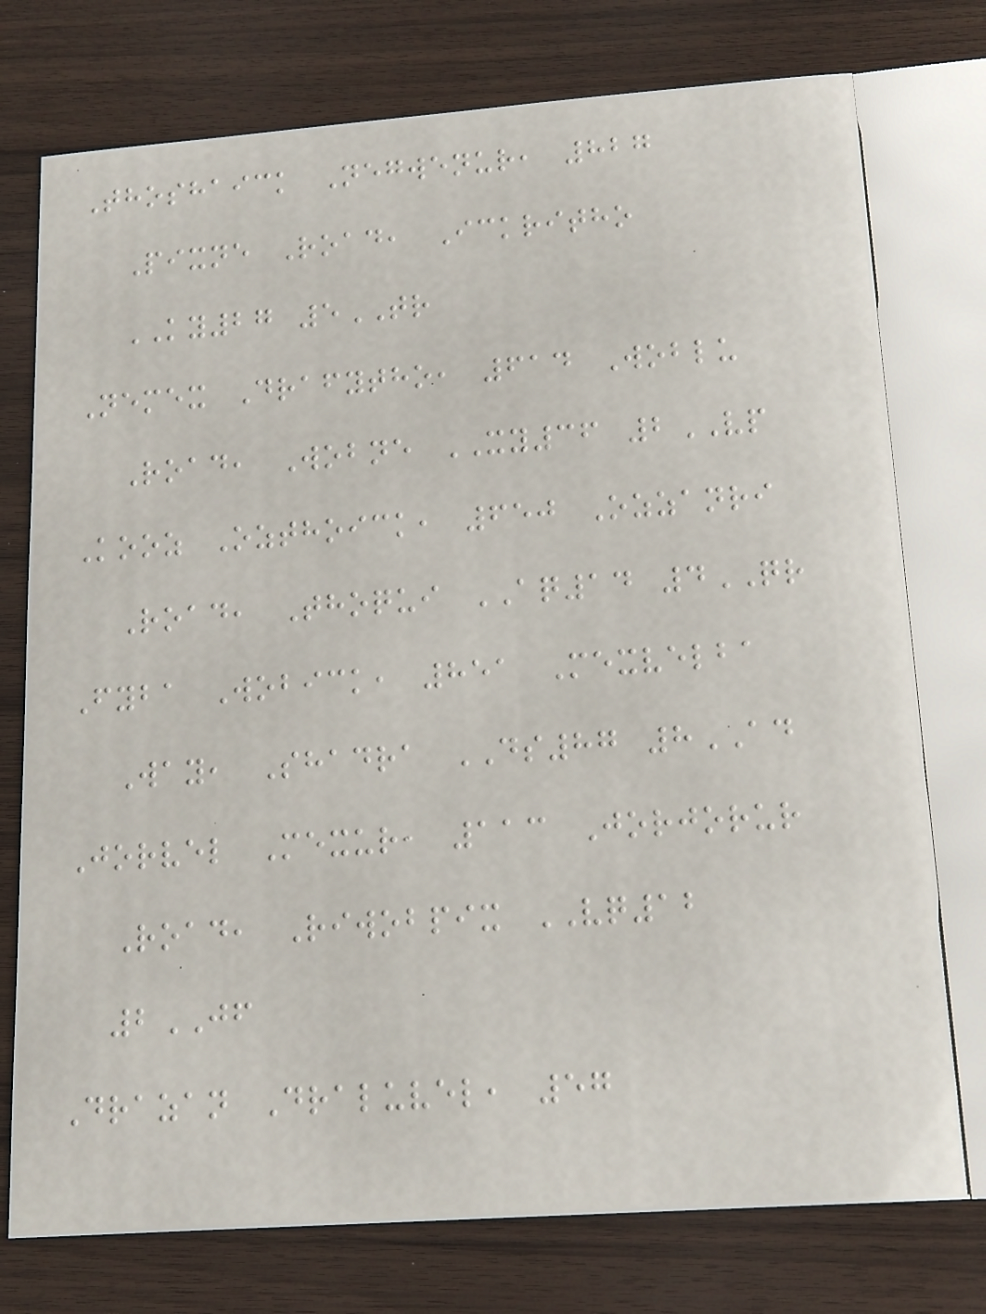Thoshaick Negwenur, 827
Pixne Road, Ickritho
KY27 5TR
Nemex Drafytho, 614 Woblu
Road, Wobne XY36 2VP
Kooz Ozthoick, 650 Ozzanri
Road, Thoqui AQ14 4QR
Fyba Wobick, 851 Mexvelba
Way, Shadra DS87 8AD
Jorvel Mexur, 113 Jorjorur
Road, Riwobpix VQ12
2JF
Drazan Draluvel, 57
